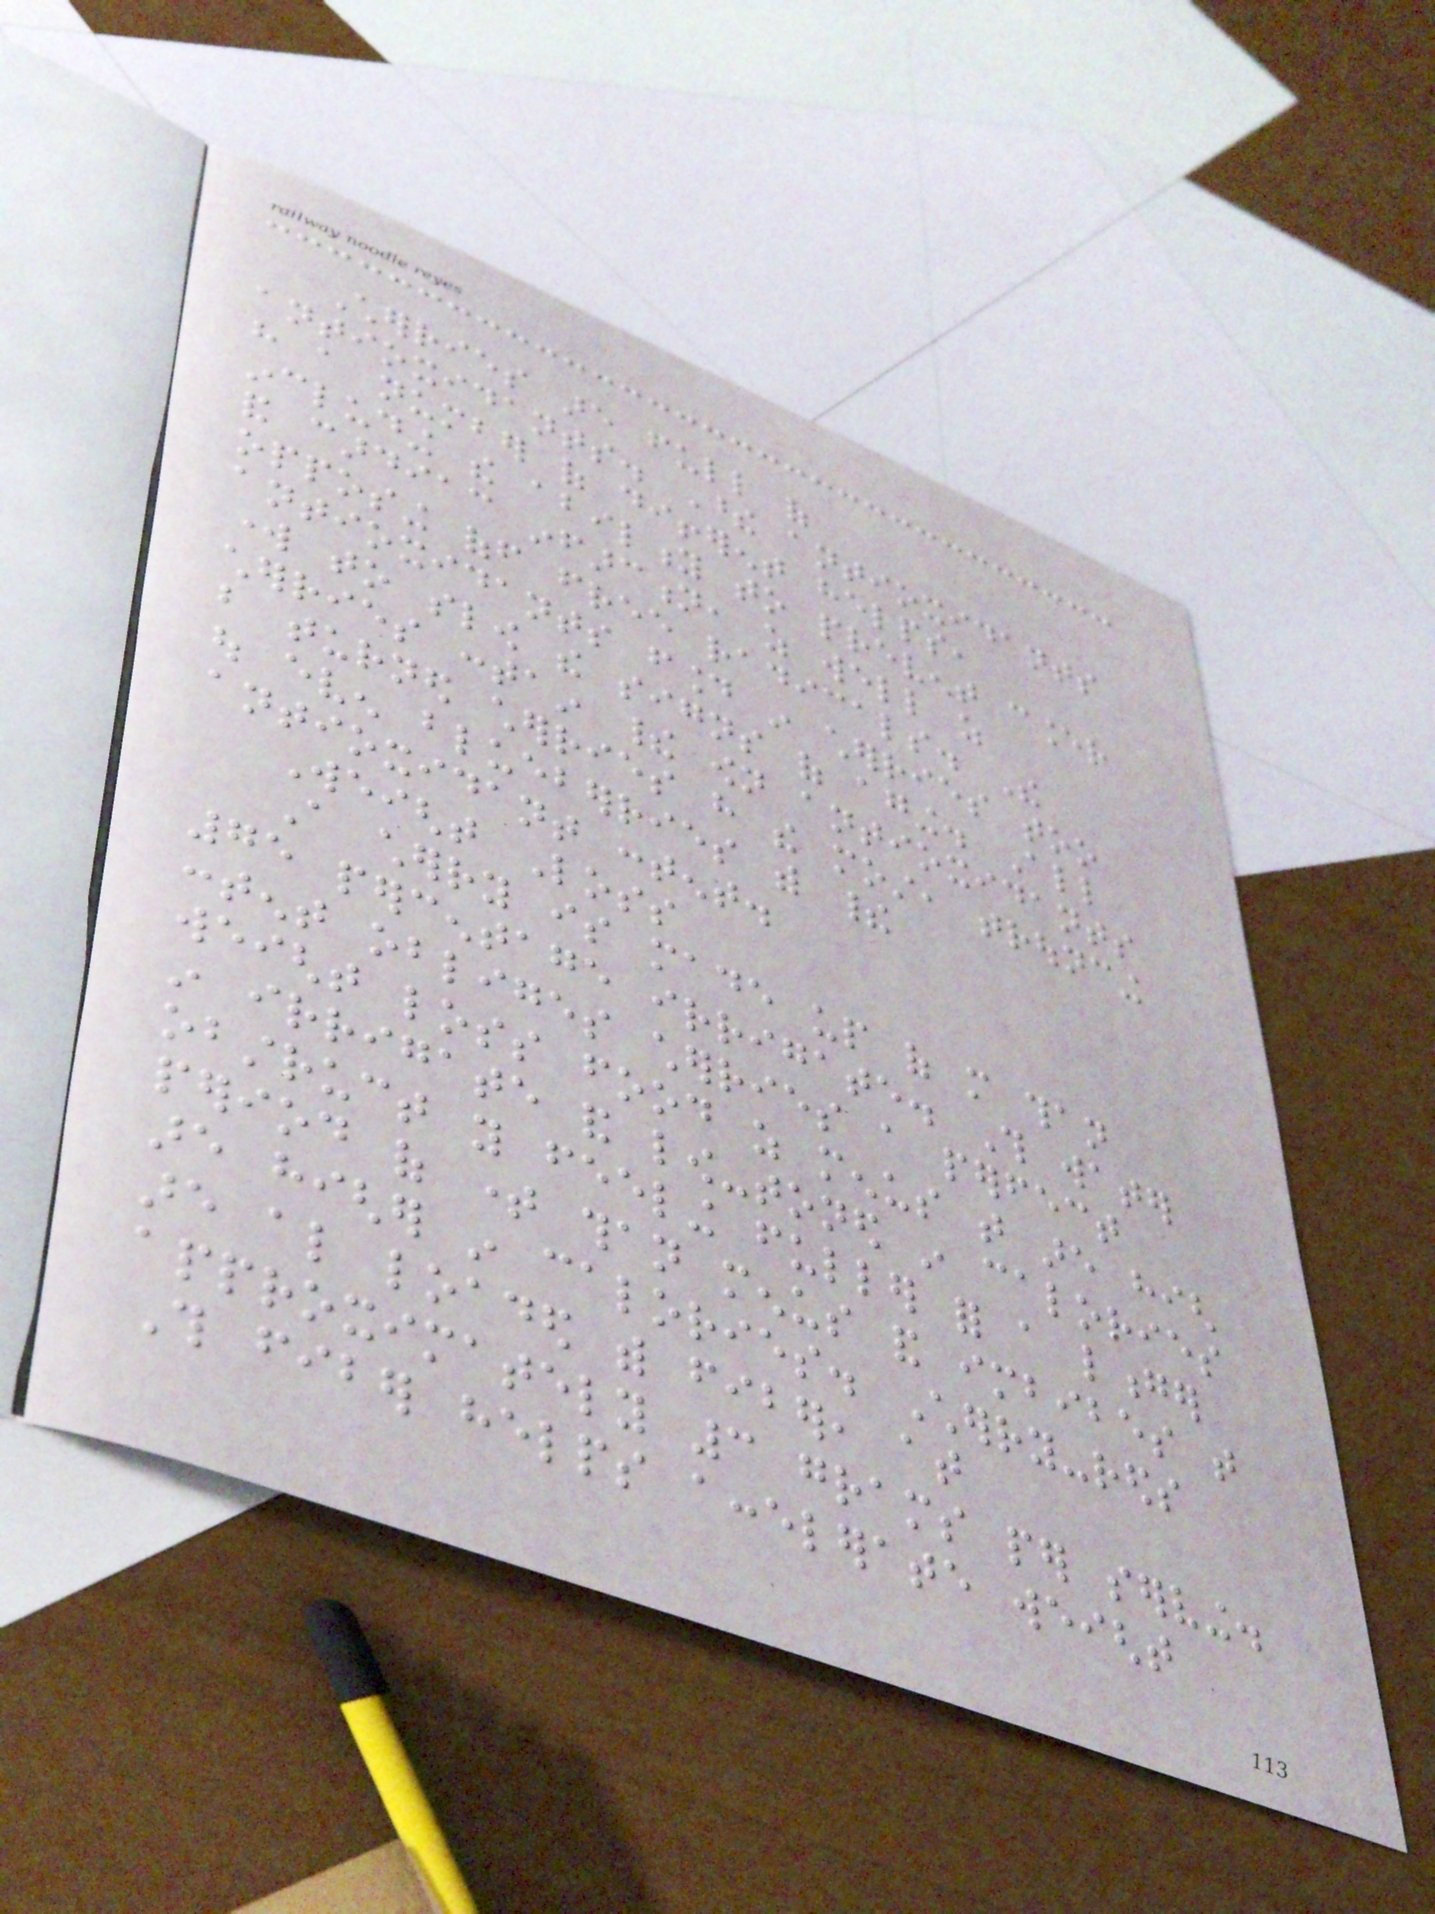Cherries are full of
antioxidants. These antioxidants
have a number of different helps,
including the ability to prevent cancer
and cardiac infarction, as well as
opposing off free radicals. The
antioxidants found in cherries too
work to slow the signs of aging. All
cherries contain their own antioxidants
but turned cherries have the most, trouncing
out even blueberries with their
antioxidant content.
Weight Loss
A cherry is made up of more than
75 percentage irrigate. This water
content obliges cherries a perfect
weight loss food as menus that are high
in irrigate and low-toned in calories
obstruct you feeling fuller for a longer
period of time than menus and imbibes that
are higher in calories. Cherry-reds
are also loaded with fiber, at
approximately 3 grams per serving.
This fiber helps accelerate weight
